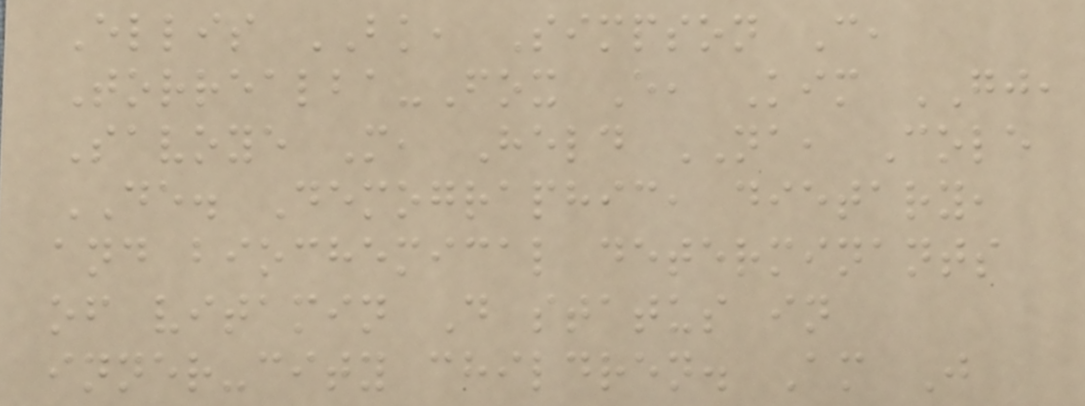Ellis BK, Simpson C,
Torrealba-Fox E, Kim GJ,
Savoye M, Held NA, Cole
DE. Demographic, dietary,
and biochemical determinants
of vitamin D status in
inner-city children. Am J
